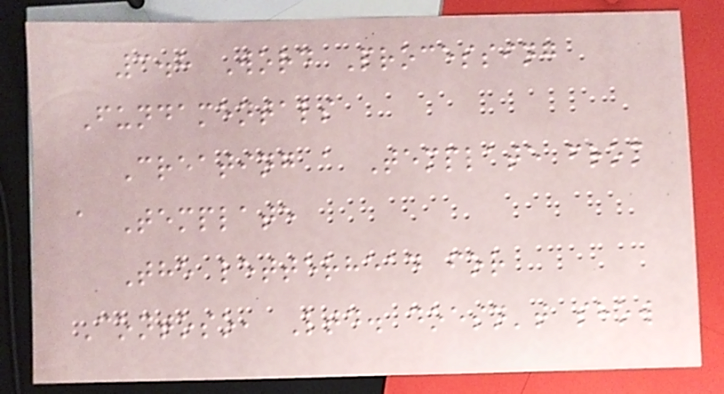3.8 Word Processing
Fundamentals
Creating a Template from
a Template
The letterhead for
Contoso, Ltd. doesn't show
